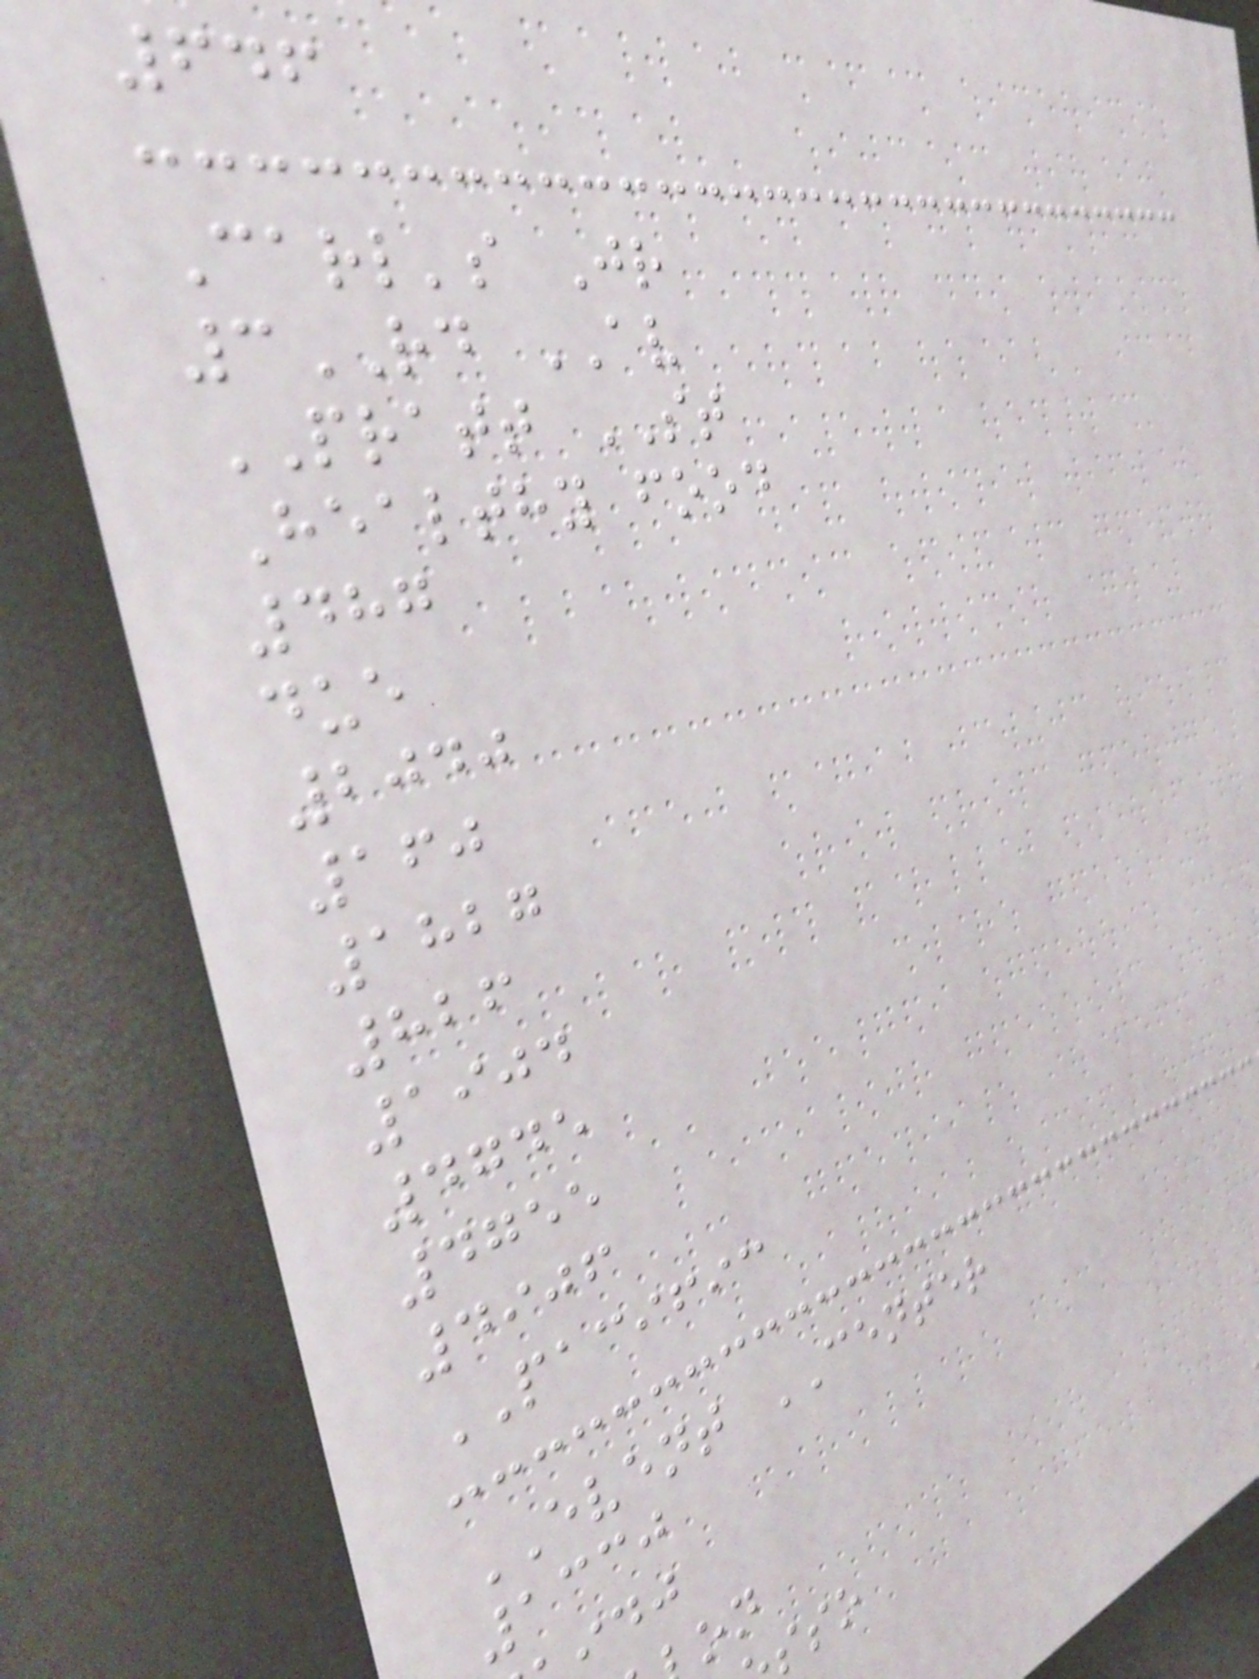646
Carl's Jr
3RD AV
PRATT ST
Healthy food
487
due
2040
160
1827
826
1904
4745
4755
4906
PACIFIC
EVENT CENTER
1330
